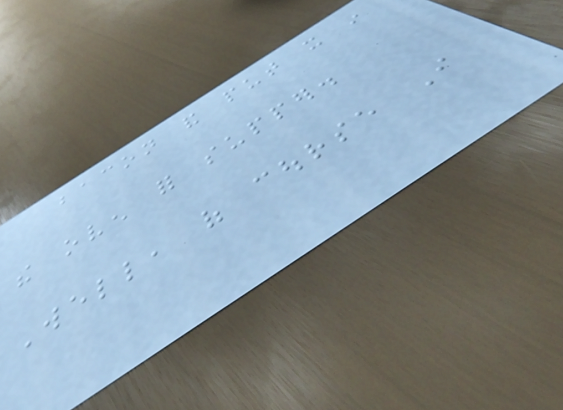bacon and put it in
the oven for supper.
Well, of course I
